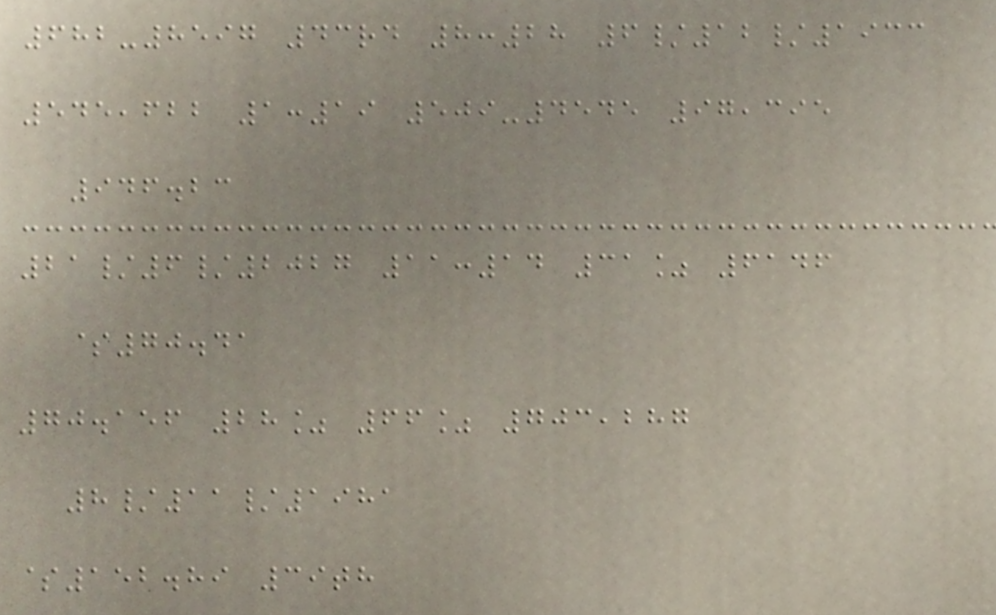682-8597 43rd 8:28 6/12/1933
545,622 1:19 509-4545 97,395
946.23
21/6/2027 11:14 31% 6146
$70.41
70.156 28% 66% 703,287
8/11/1981
$152.89 39th
